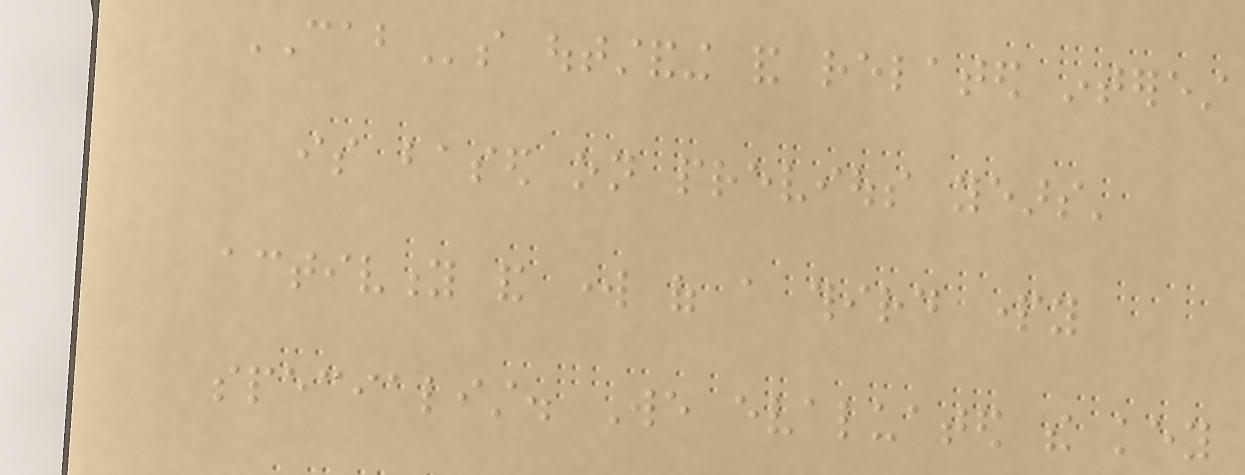CABs outstanding and related interest
is based on previous years'
activity and work of a third party
specialist. We evaluated the key
